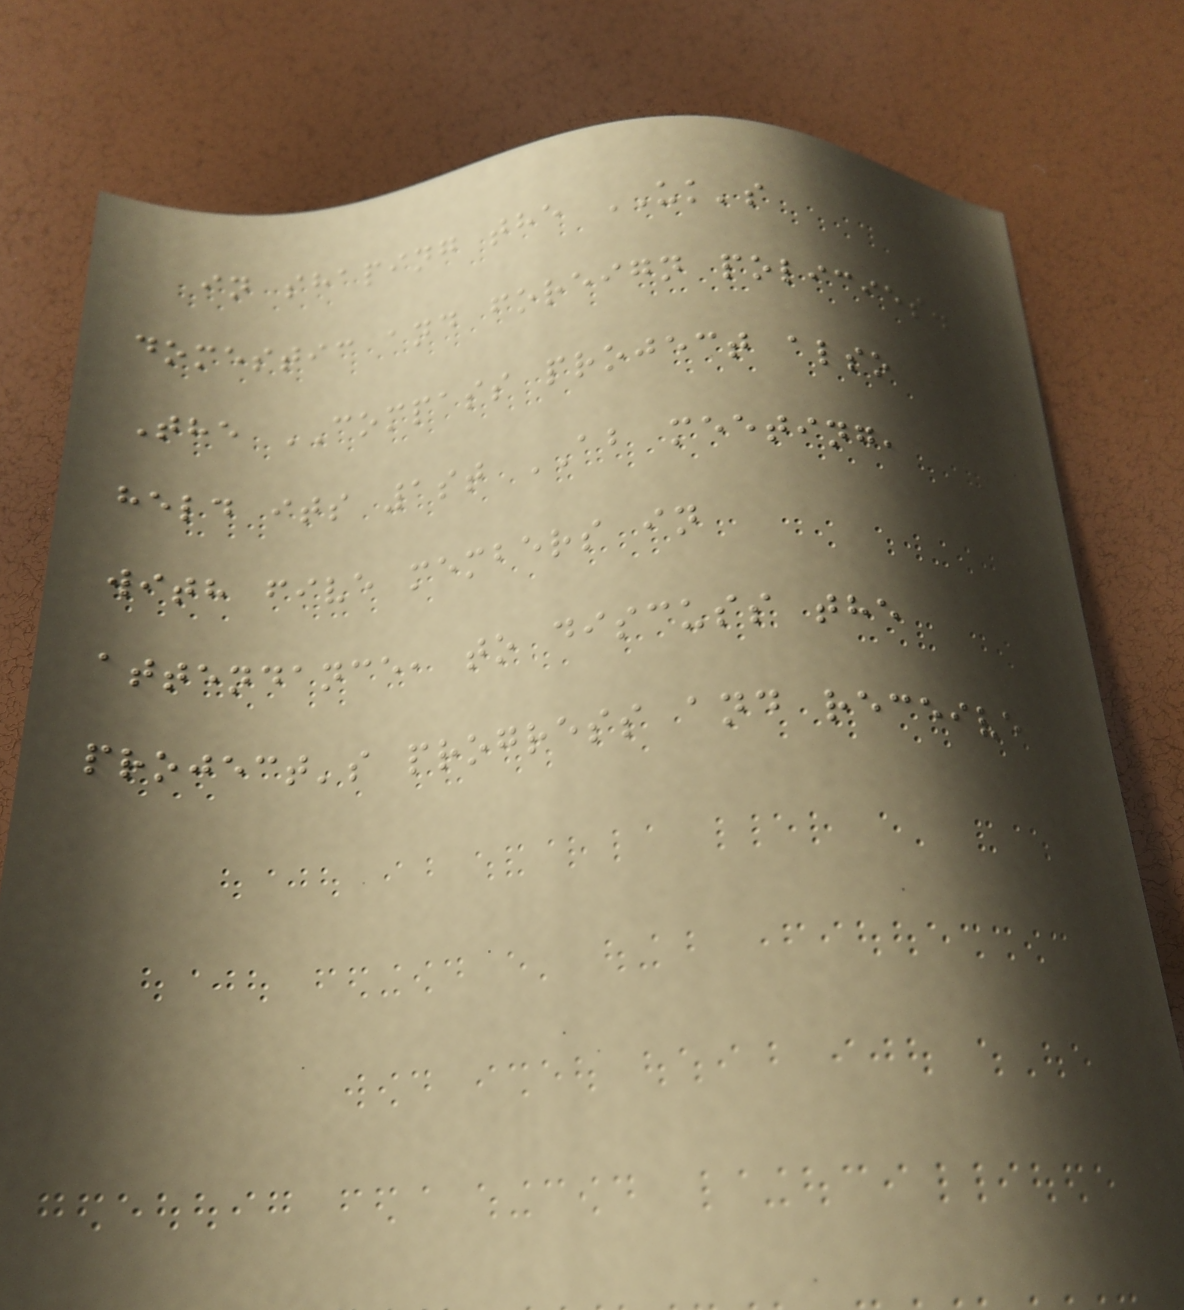in shaping the UK's
domestic and foreign policies.
The COMPASS project also
held its 1st AB meeting,
with five members in
attendance, to discuss the
project's progress and receive
